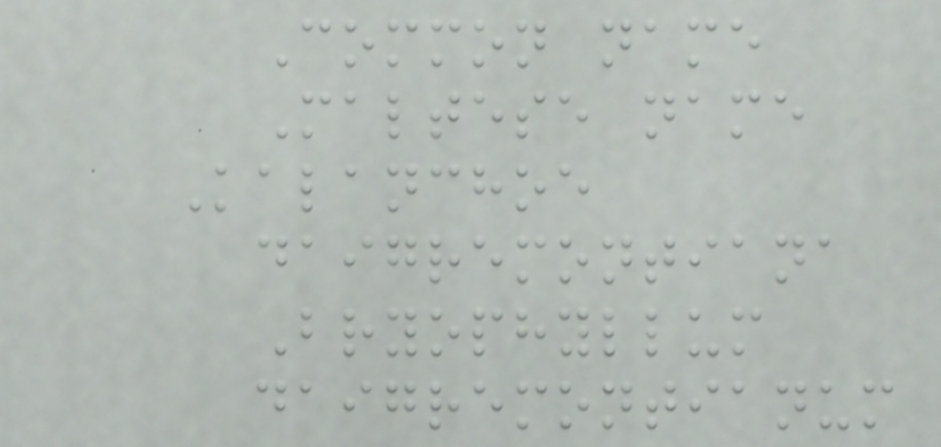Common name
Maltese name
Kalanchoe
daigremontiana
Bryophyllum
daigremontianum
